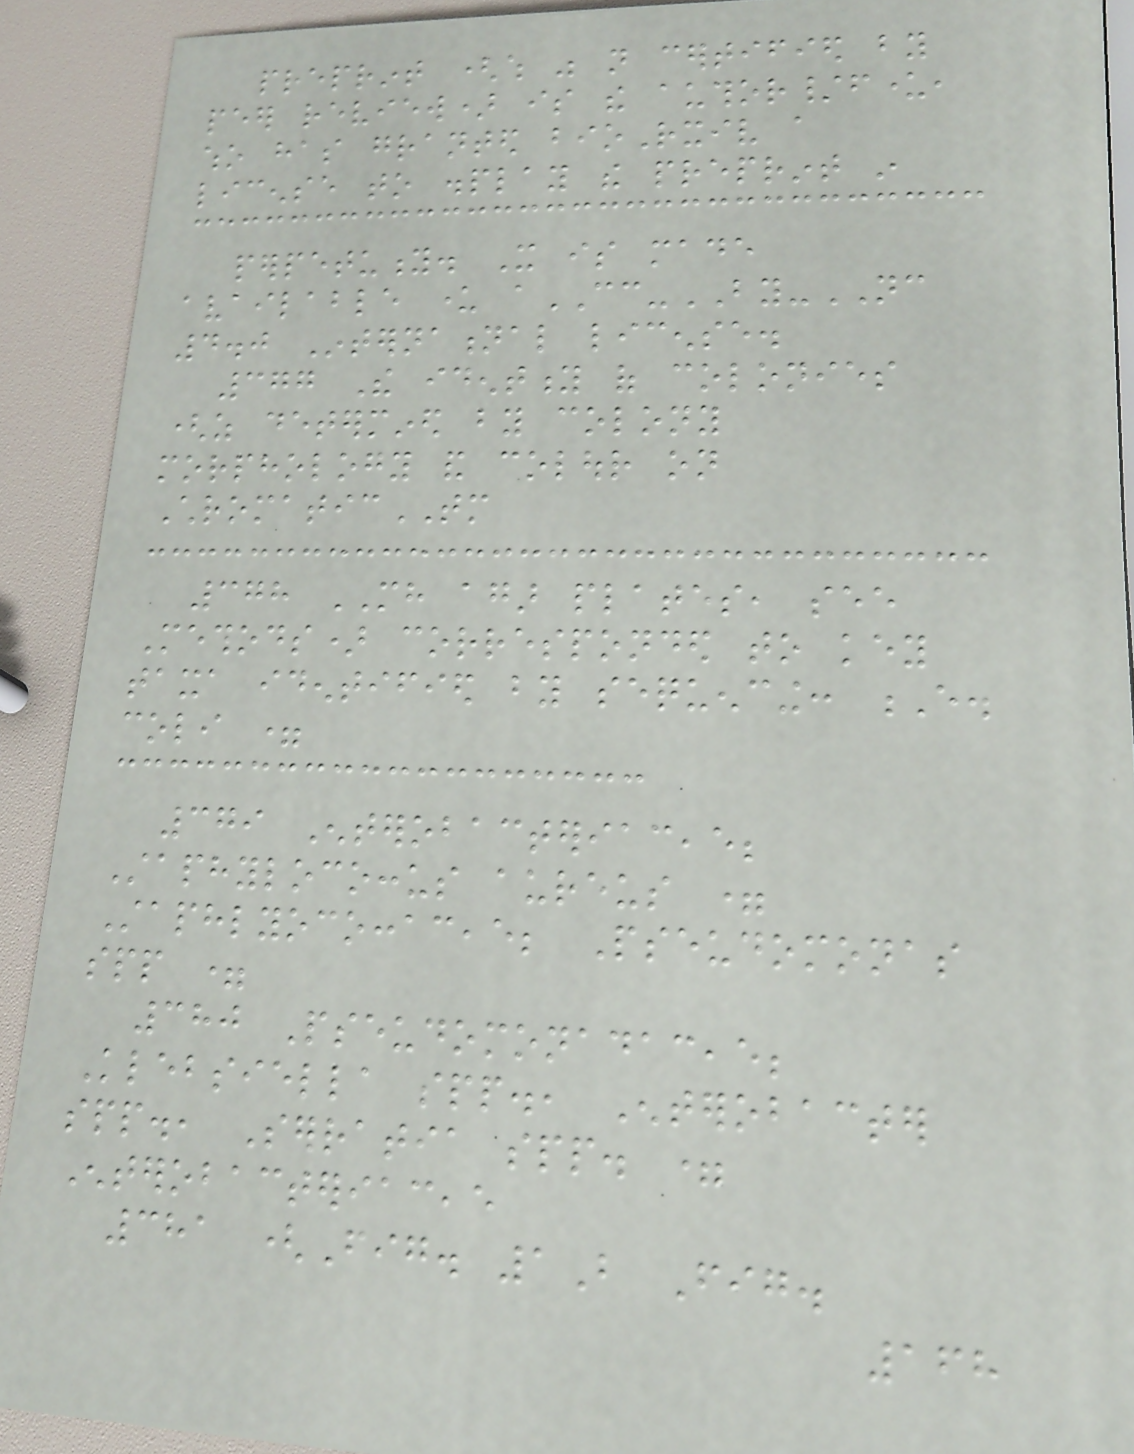preprint (which was not certified by
peer review) is the author/funder,
who has granted bioRxiv a
license to display the preprint in
perpetuity. It is made
available under aCC-BY-NC
4.0 International license.
377 The identity of colonies
(as determined by colony
morphology and colour on
ChromaticTM
378 MH agar plates, see
Methods) corresponded to key
taxa identified by sequencing: E.
coli =
379 Enterobacteriaceae;
Staphylococcus aureus =
Staphlyococcaceae; Pseudomonas
spp =
380 Pseudomonadaceae;
Klebsiella spp., Enterobacter
spp., Serratia spp. =
Enterobacteriaceae
381 (Fig. 1B Fig.
168
